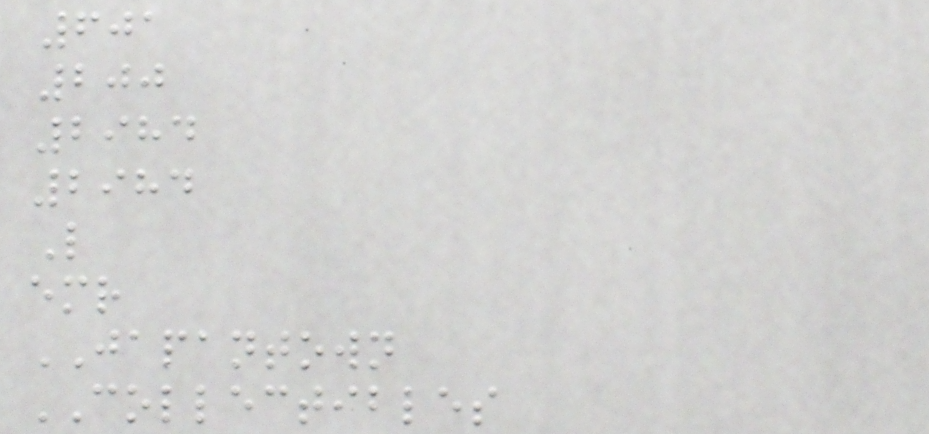601
200
2984
2984
L
emr
JAPANTOWN
COLLECTIBLES
